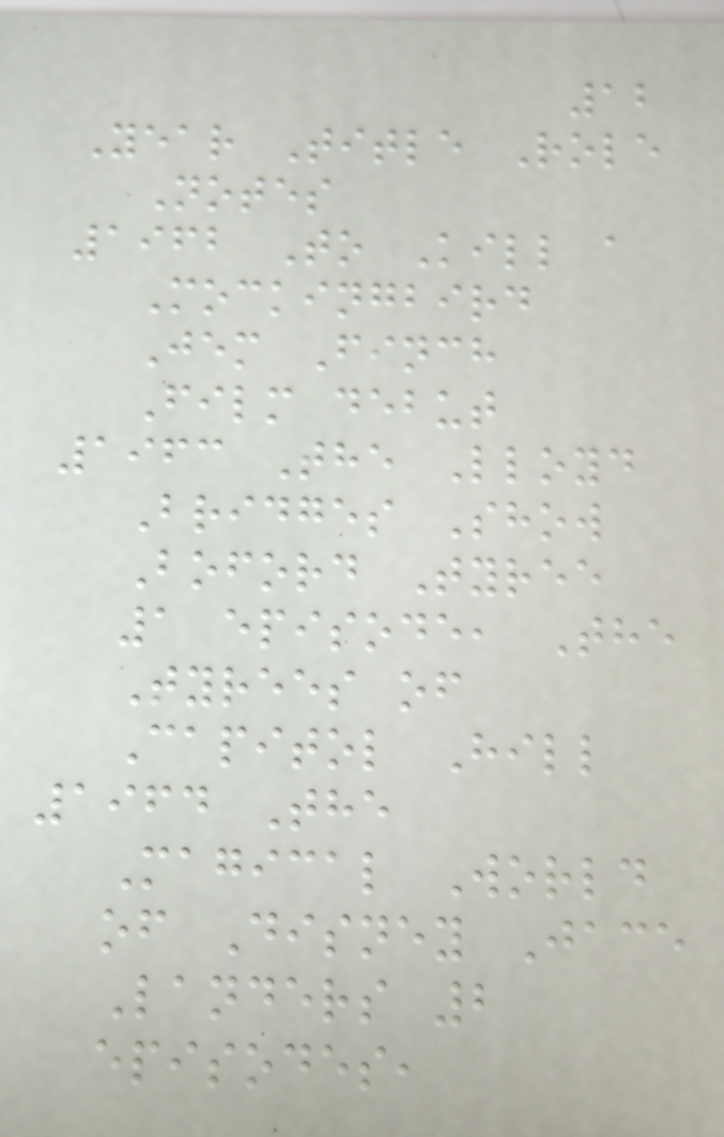12
Year Title Role
Notes
1962 To Kill a
Mockingbird
Jem Finch
Film debut
1963 The Lloyd
Bridges Show
Boford Tyree
1 episode, The
Tyrees of
Capitol Hill
1964 The
Magical World
of Disney Jace
Landers 2
episodes,
